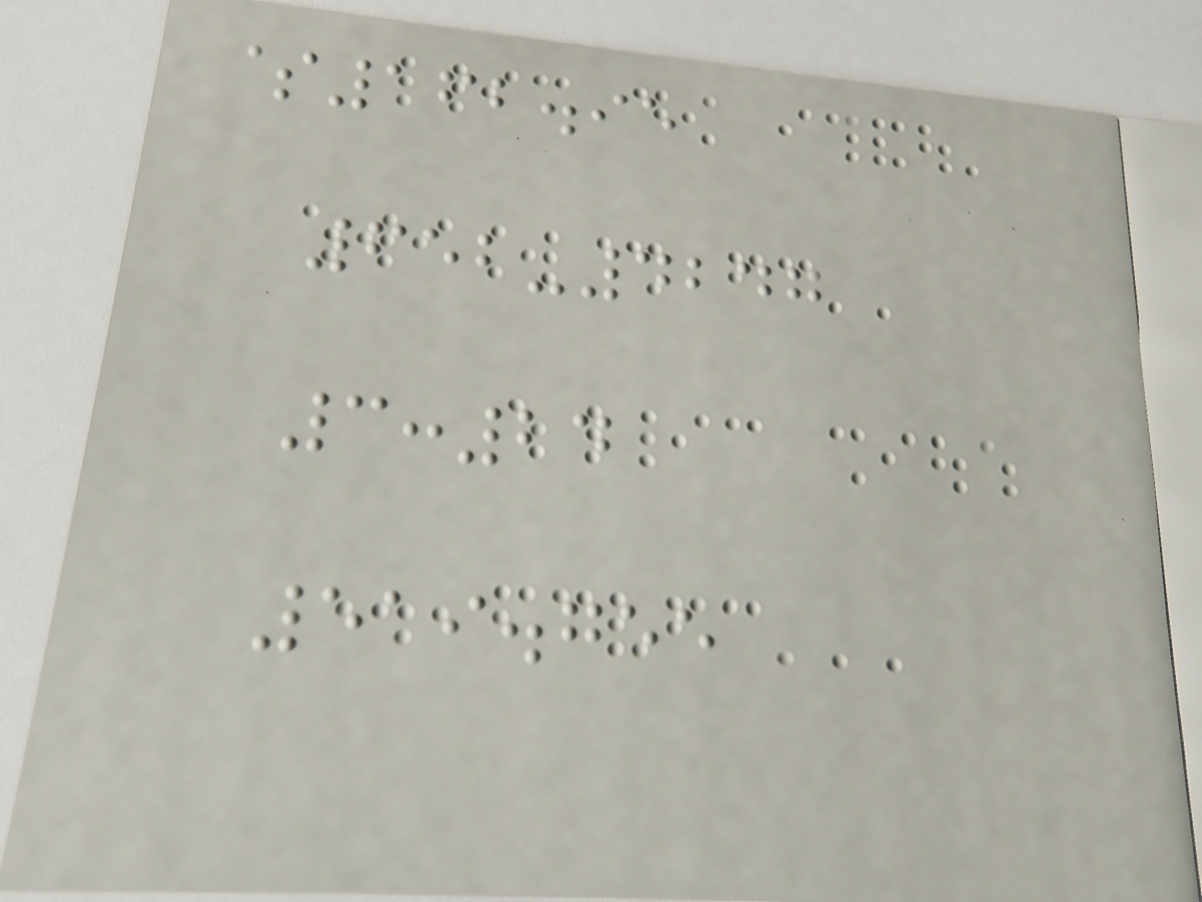$162.95
652-4247
3:24
519.755
